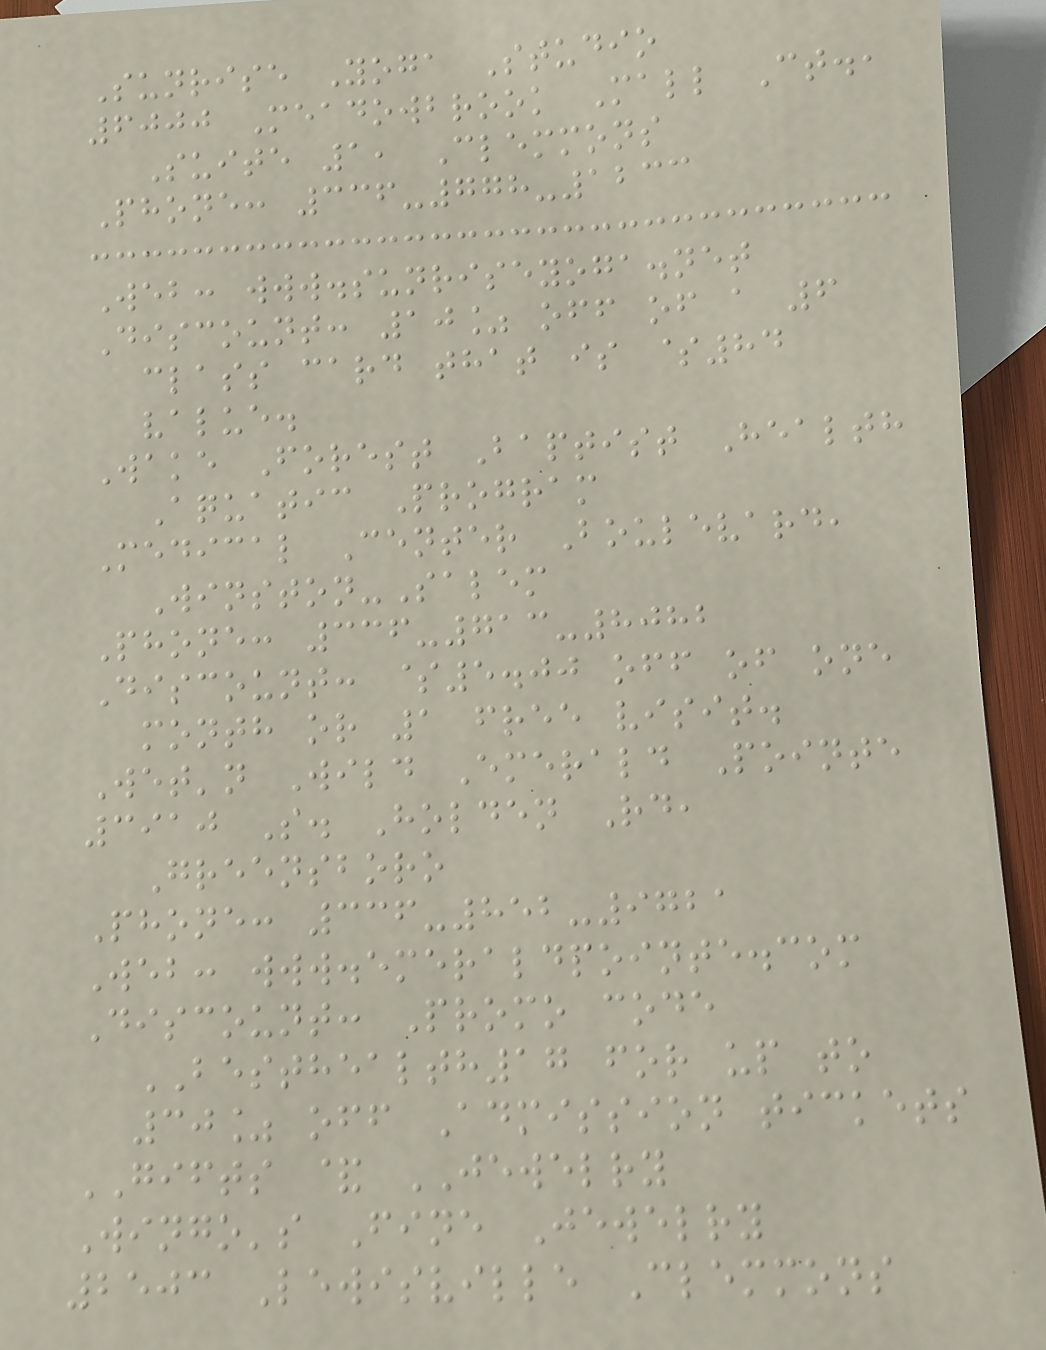Sunrise Yoga Studio
6000 Meadowbrook Mall Ct.,
Suite 1, Clemmons
Phone: 336-778-1233
Web: www.sunriseyoga.net
Discount: 10% off of a 6
class card that is $84
value.
Wake Forest Baptist Health
Aquatic Program
Medical Center Boulevard,
Winston-Salem
Phone: 336-713-8082
Discount: $5.00 off of one
month or 1 free visit.
Wet'n Wild Emerald Pointe
3910 S. Holden Rd,
Greensboro
Phone: 336-852-9721
Web: www.emeraldpointe.com
Discount: Promo code
BESTHEALTH17 for up to
30% off Admission tickets
GIFTS & JEWELRY
Wingo's Fine Jewelry
2503 Lewisville Clemmons
